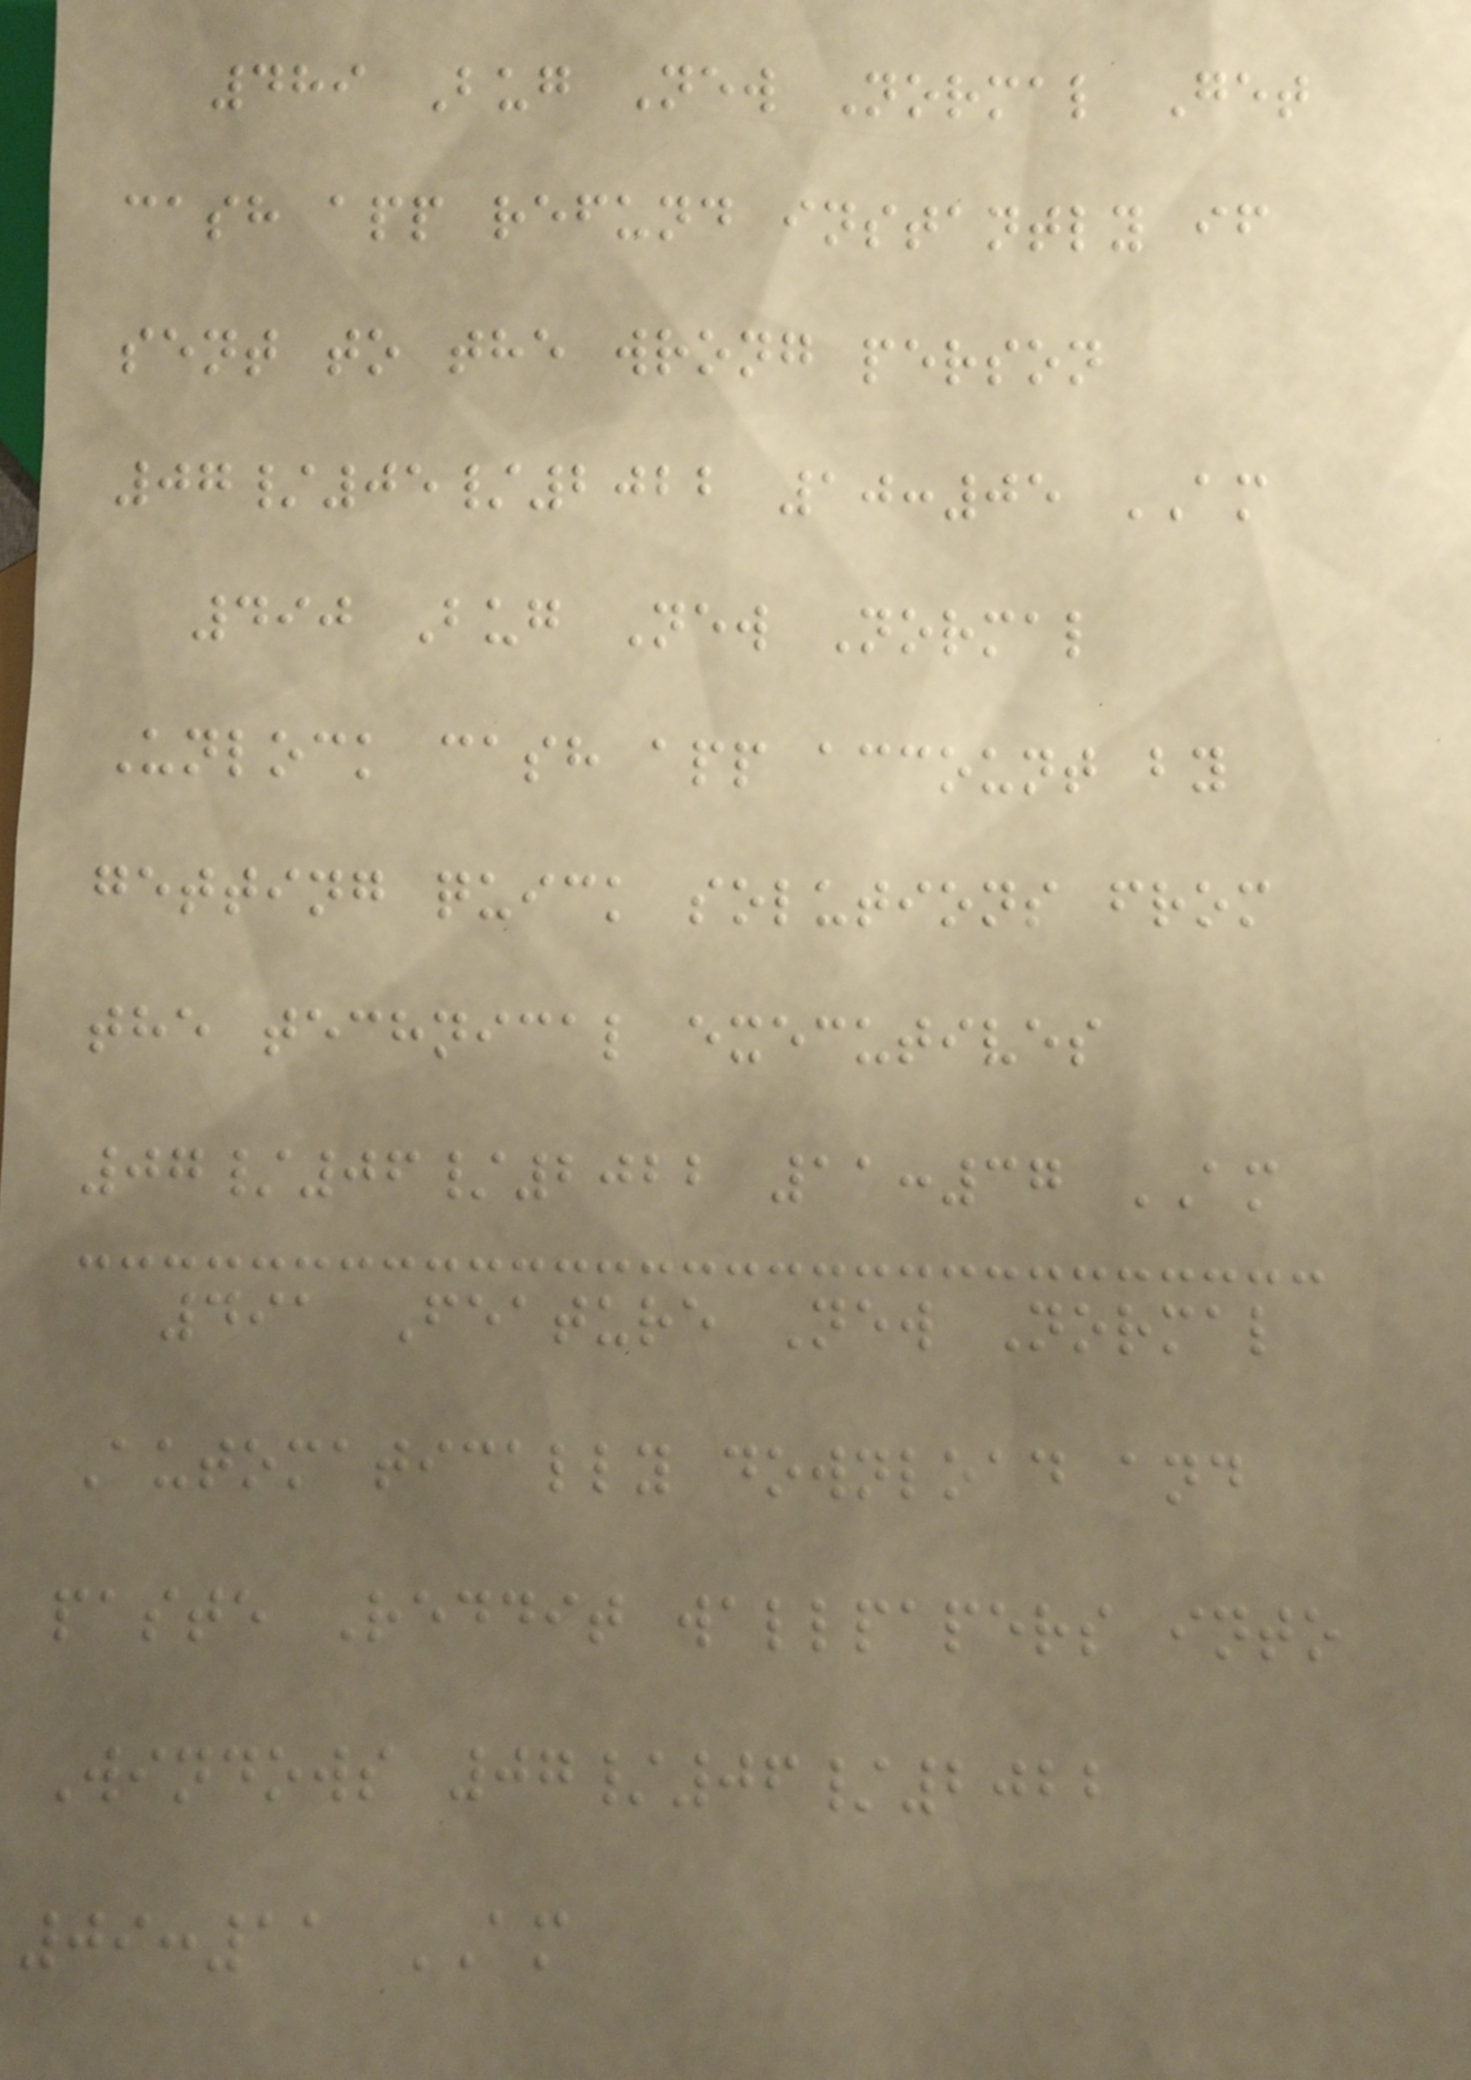489 Bug New Normal Get
cash app refund instantly if
sent to the wrong person
07/05/2022 10:05 AM
490 Bug New Normal
Unlock cash app account by
getting quick solutions from
the technical executives
07/06/2022 11:37 AM
491 Feature New Normal
Automatically download and
paste Reddit wallpapers into
Windows 07/06/2022
09:11 AM
